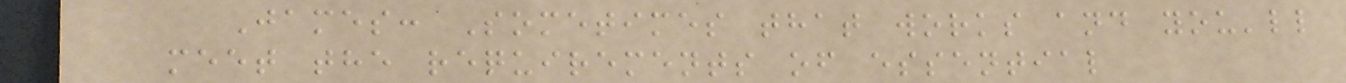James: Sometimes that works and you'll
meet the requirements of essential
